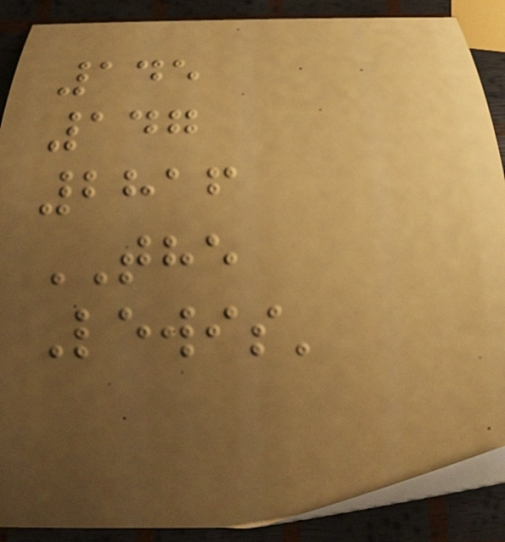145
147
2816
THE
Lewis'
